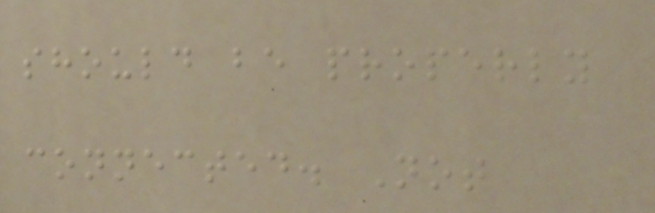should be properly
connected. Not
